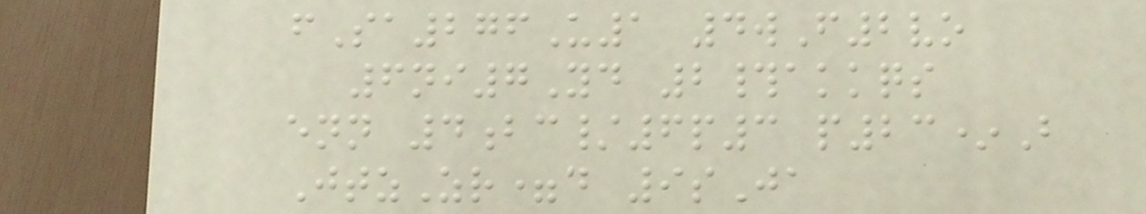fSa276U1 4wF2vo
6ni7Yd 2#akkqs
enn 4bc/6p3 p23*B
JtzZr=d 9sJa
